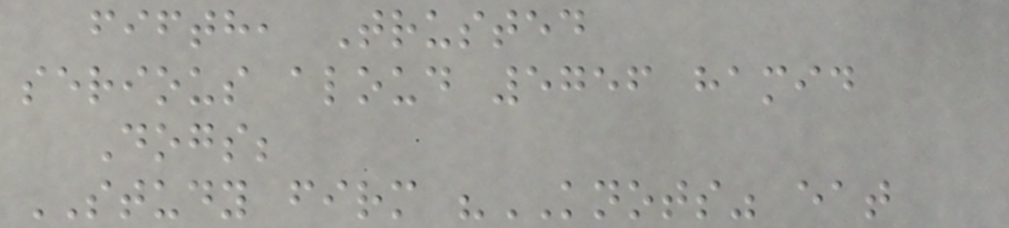fifth, Trusted
serious aloud 5756 hamid
Dogs;
STUDY firm "KNOTS" eat
